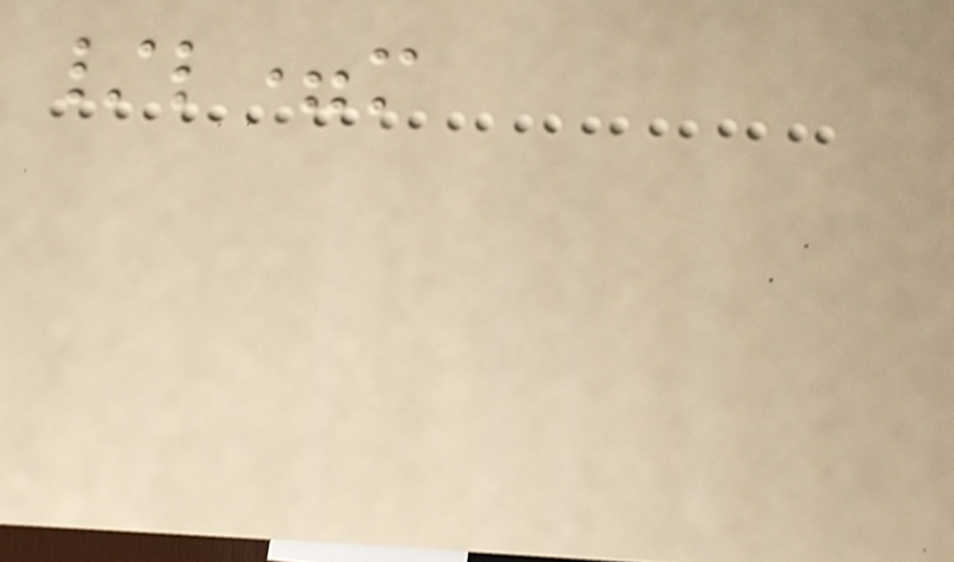/l=m
